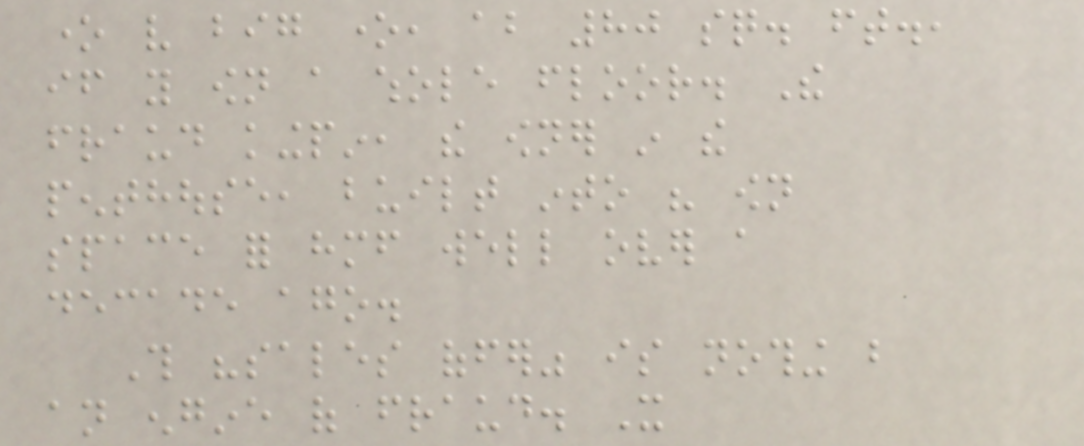one very big one, about 80 sq. ft.,
if you own a whole floor. The
fraud kingpin, the owner in the
penthouse, built into his own
space for himself well over a
decade ago.
This "sales offer" is nothing but
an engine of fraud. It
